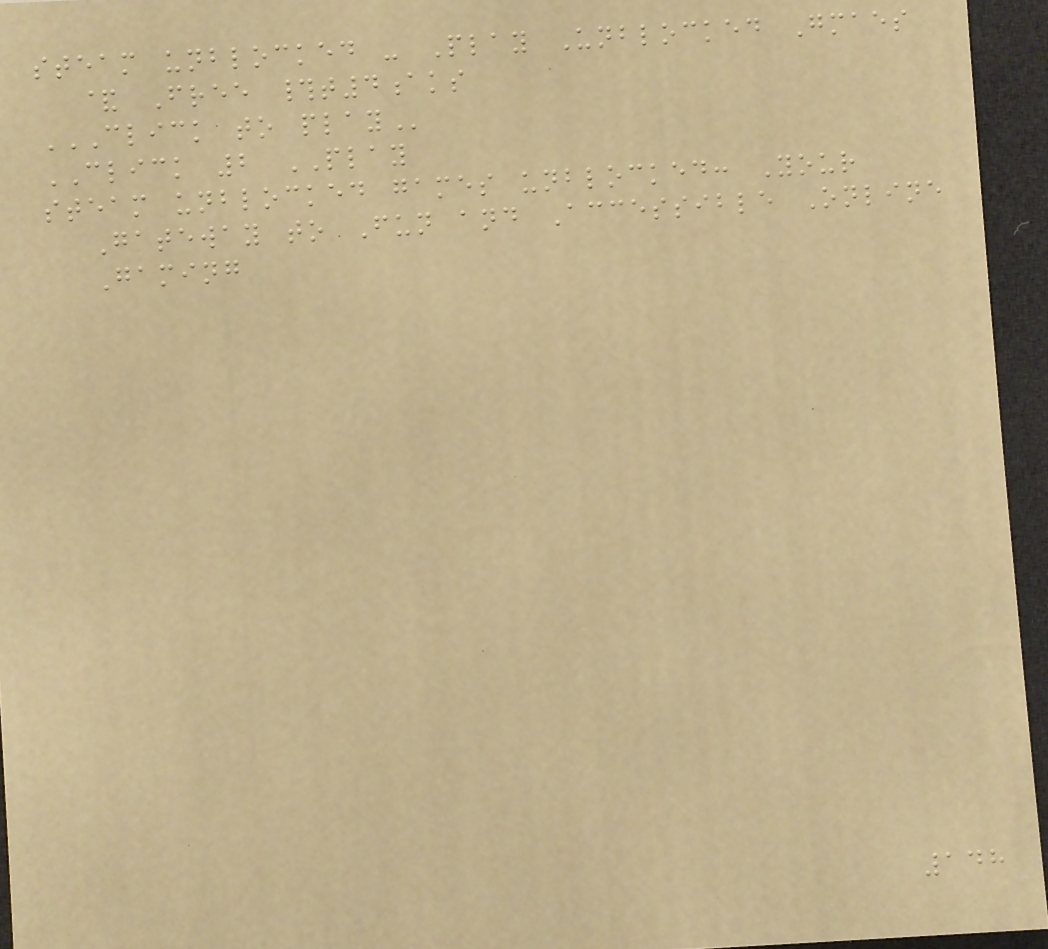steam unblocked - Play Unblocked Gmaes
& Free #t4aks
CLICK TO PLAY
CLICK 2 PLAY
steam unblocked games unblocked: Your
Gateway to Fun and Accessible Online
Gaming
148
